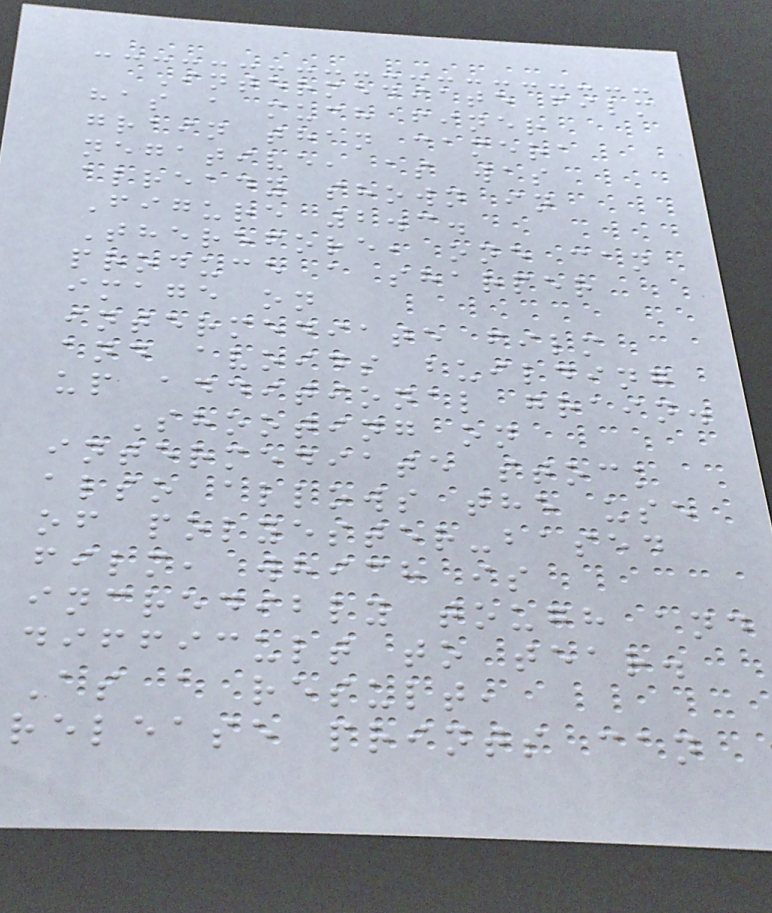Intermediate film
has a much finer
grain than camera
negative, as was
already shown in
Figure 2.3.
Therefore, one can
produce a sharper
image on
intermediate film
and avoids building
up additional grain.
Shooting on
intermediate stock
also allows the use
of polyester-based
film, which is
incredibly tough and
difficult to tear.
As a result,
release prints can
